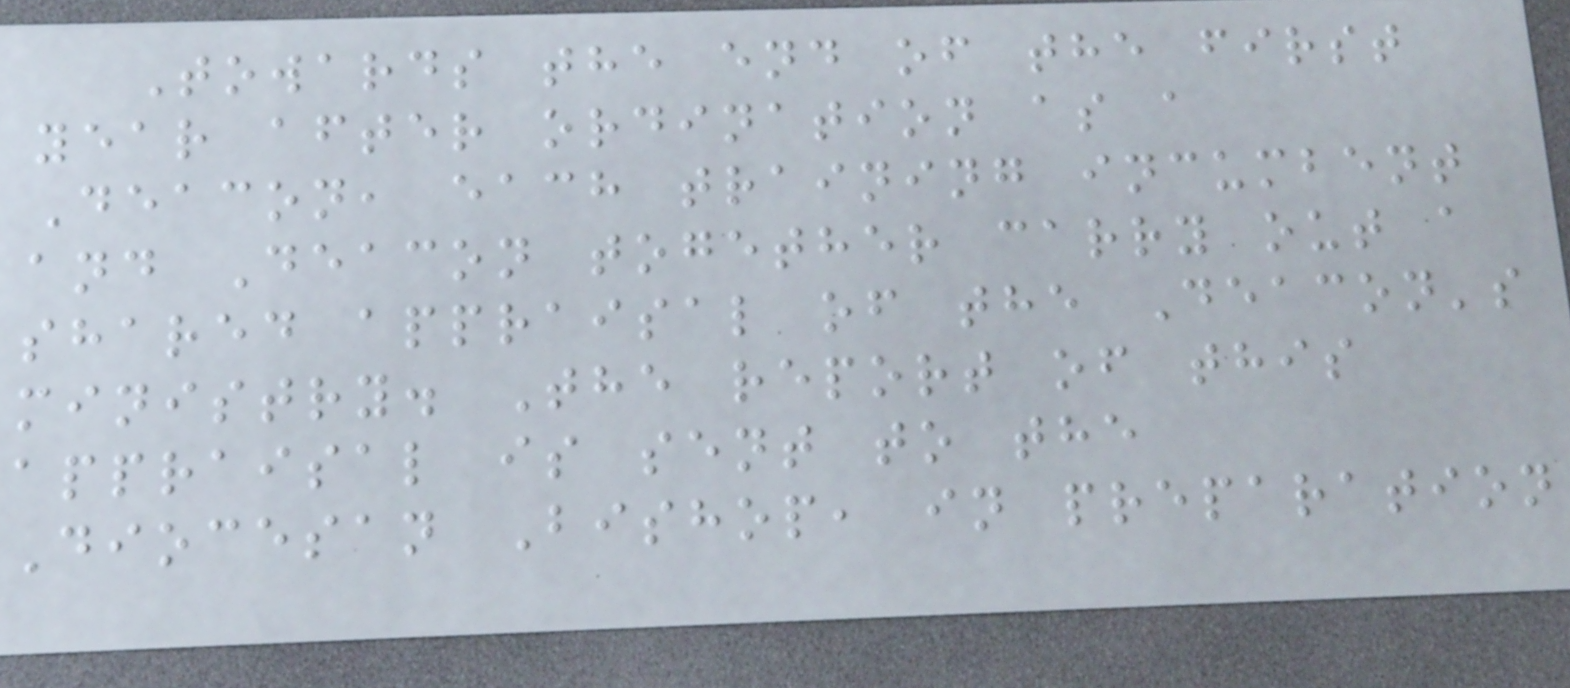Towards the end of the first
year after ordination as a
Deacon, each training incumbent
and Deacon together carry out a
shared appraisal of the Deacon's
ministry. The report of this
appraisal is sent to the
Diocesan Bishop, in preparation
